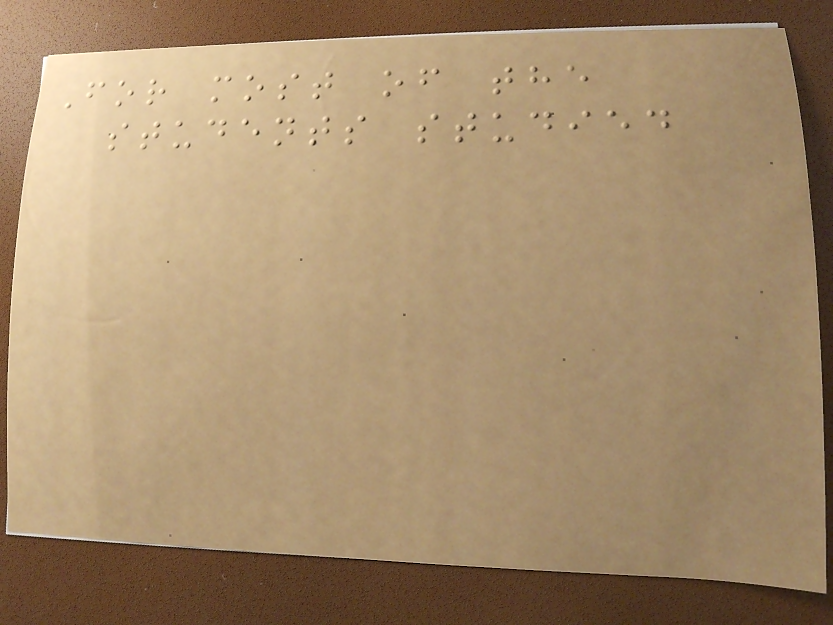For most of the
students studied
